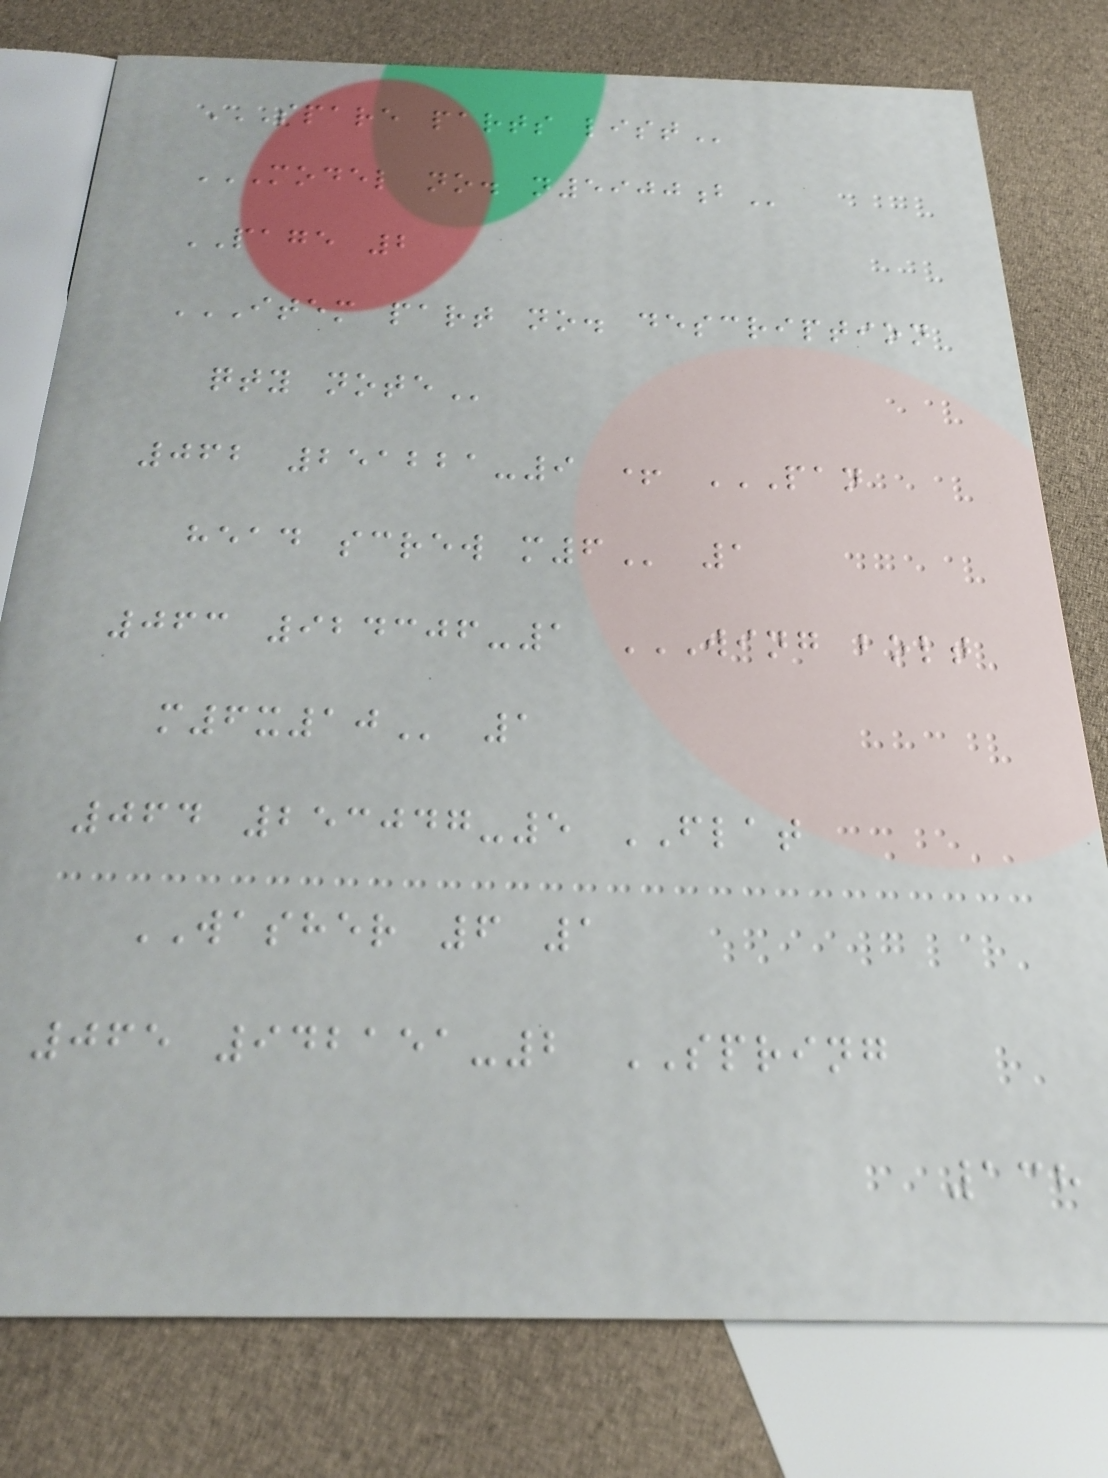SPARE PARTS LIST
MODEL NO. N5900B
PAGE 2
ITEM PART NO. DESCRIPTION
QTY NOTE
062 251221-9 + PAN
HEAD SCREW M6 1
063 924306-1 WING BOLT
M6X10 1
064 253047-5 FLAT
WASHER 6 1
065 942151-2 SPRING
138
